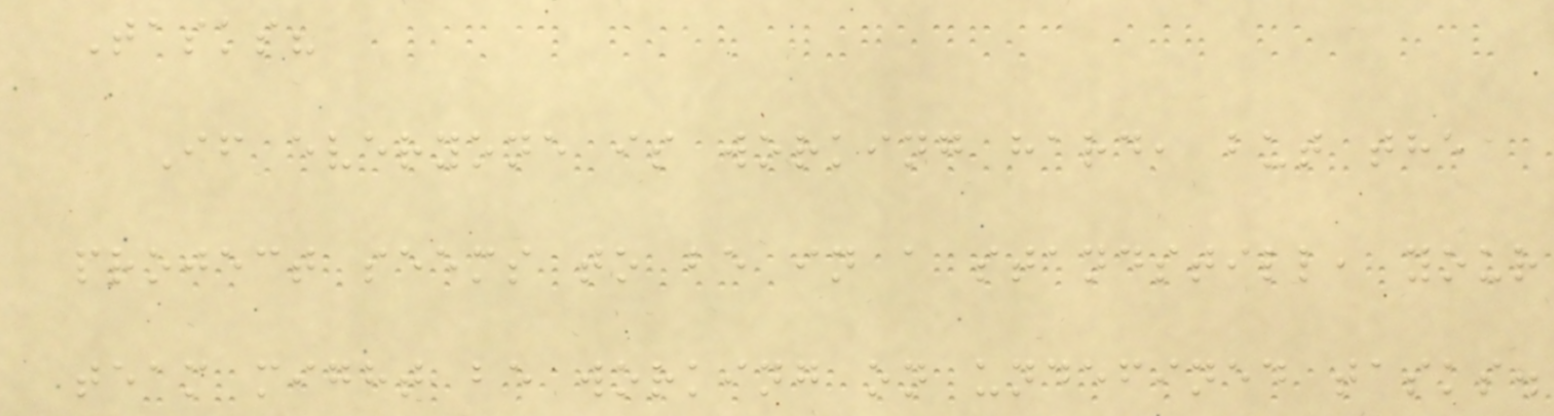Tasks?
If everyone is working hard, but the
project seems to be in a standstill, your
team might be working on undefined tasks.
